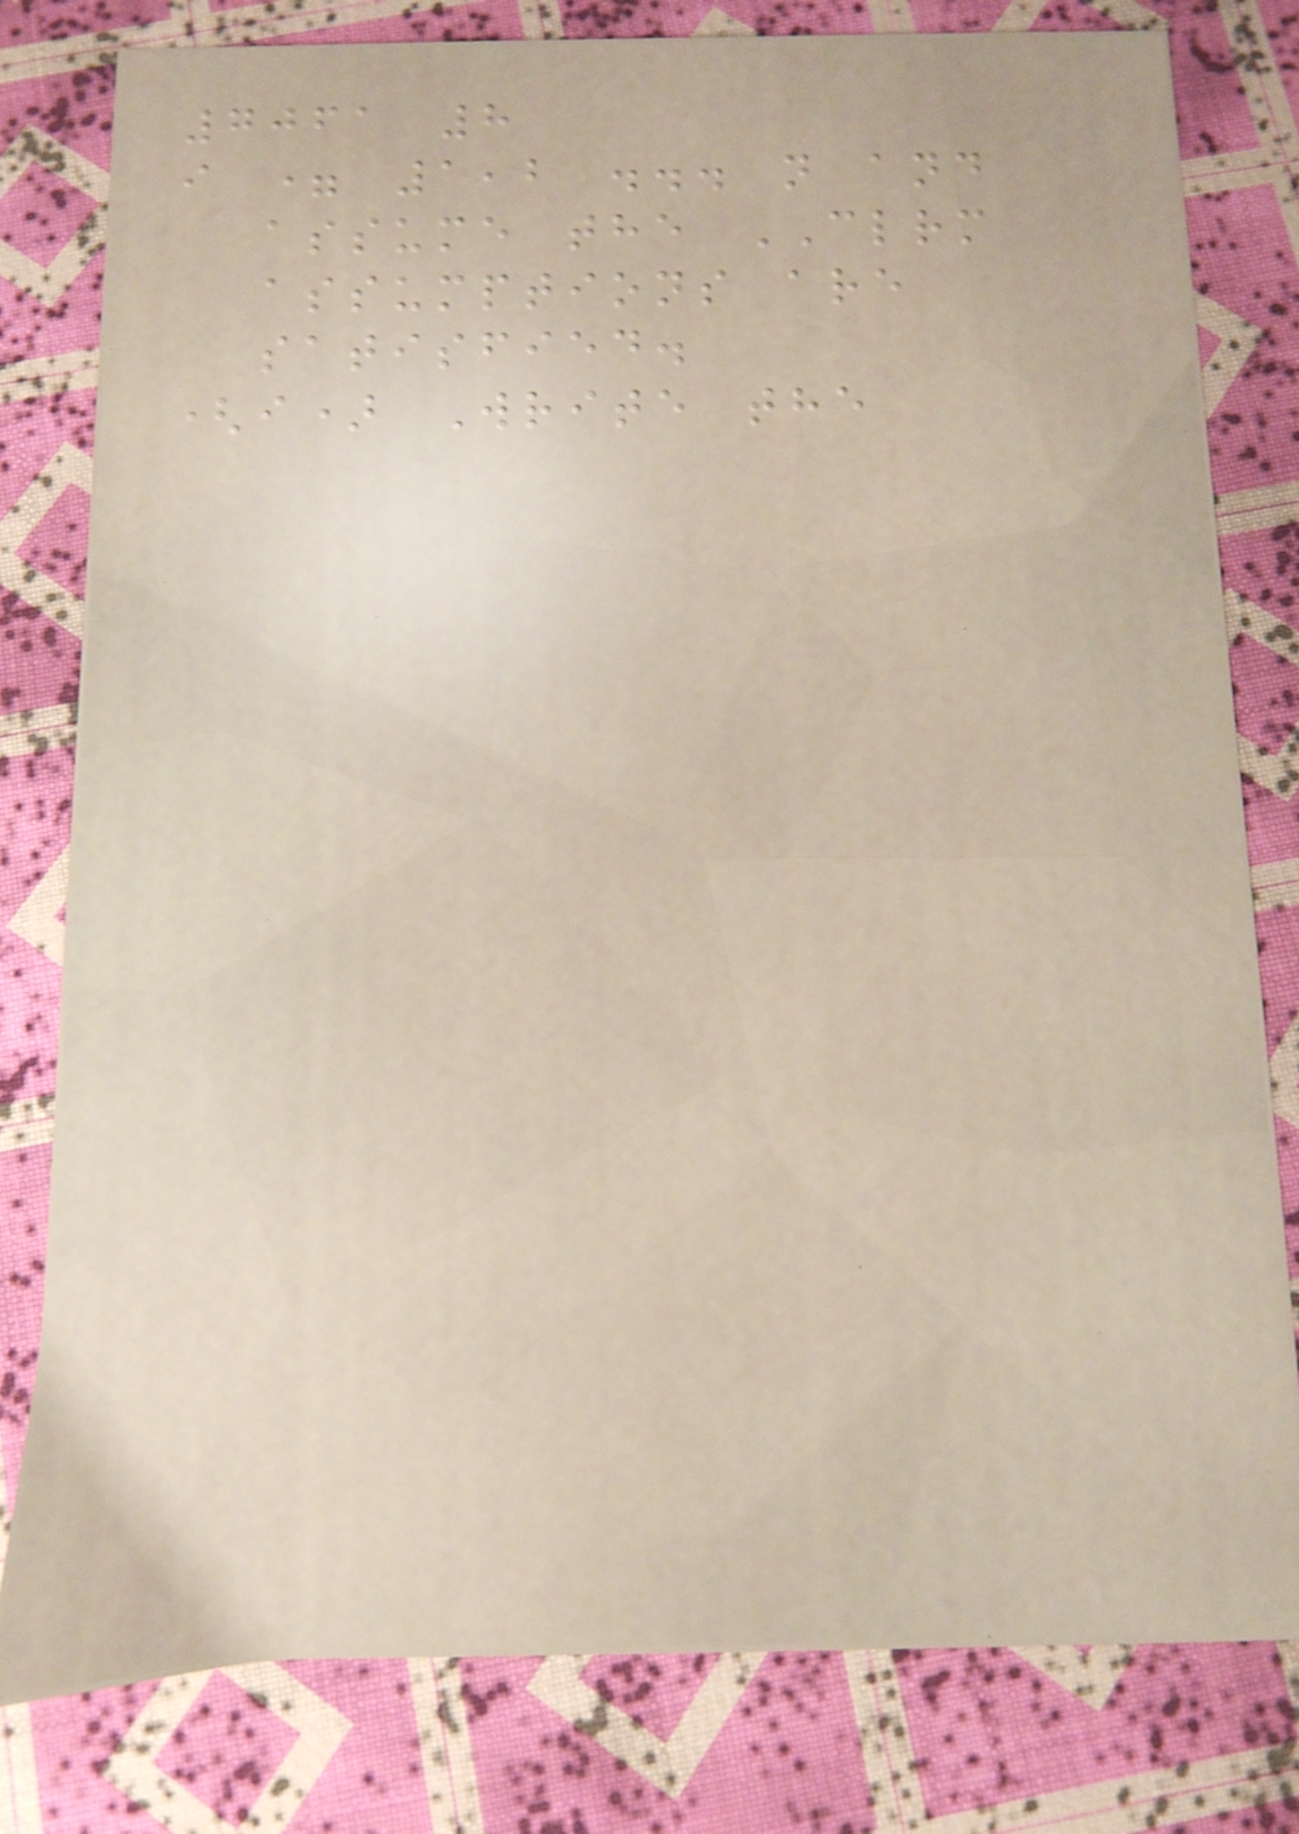7061 8
i = 1,2 ... n and
assume the CLRM
assumptions are
satisfied.
(i) Write the
